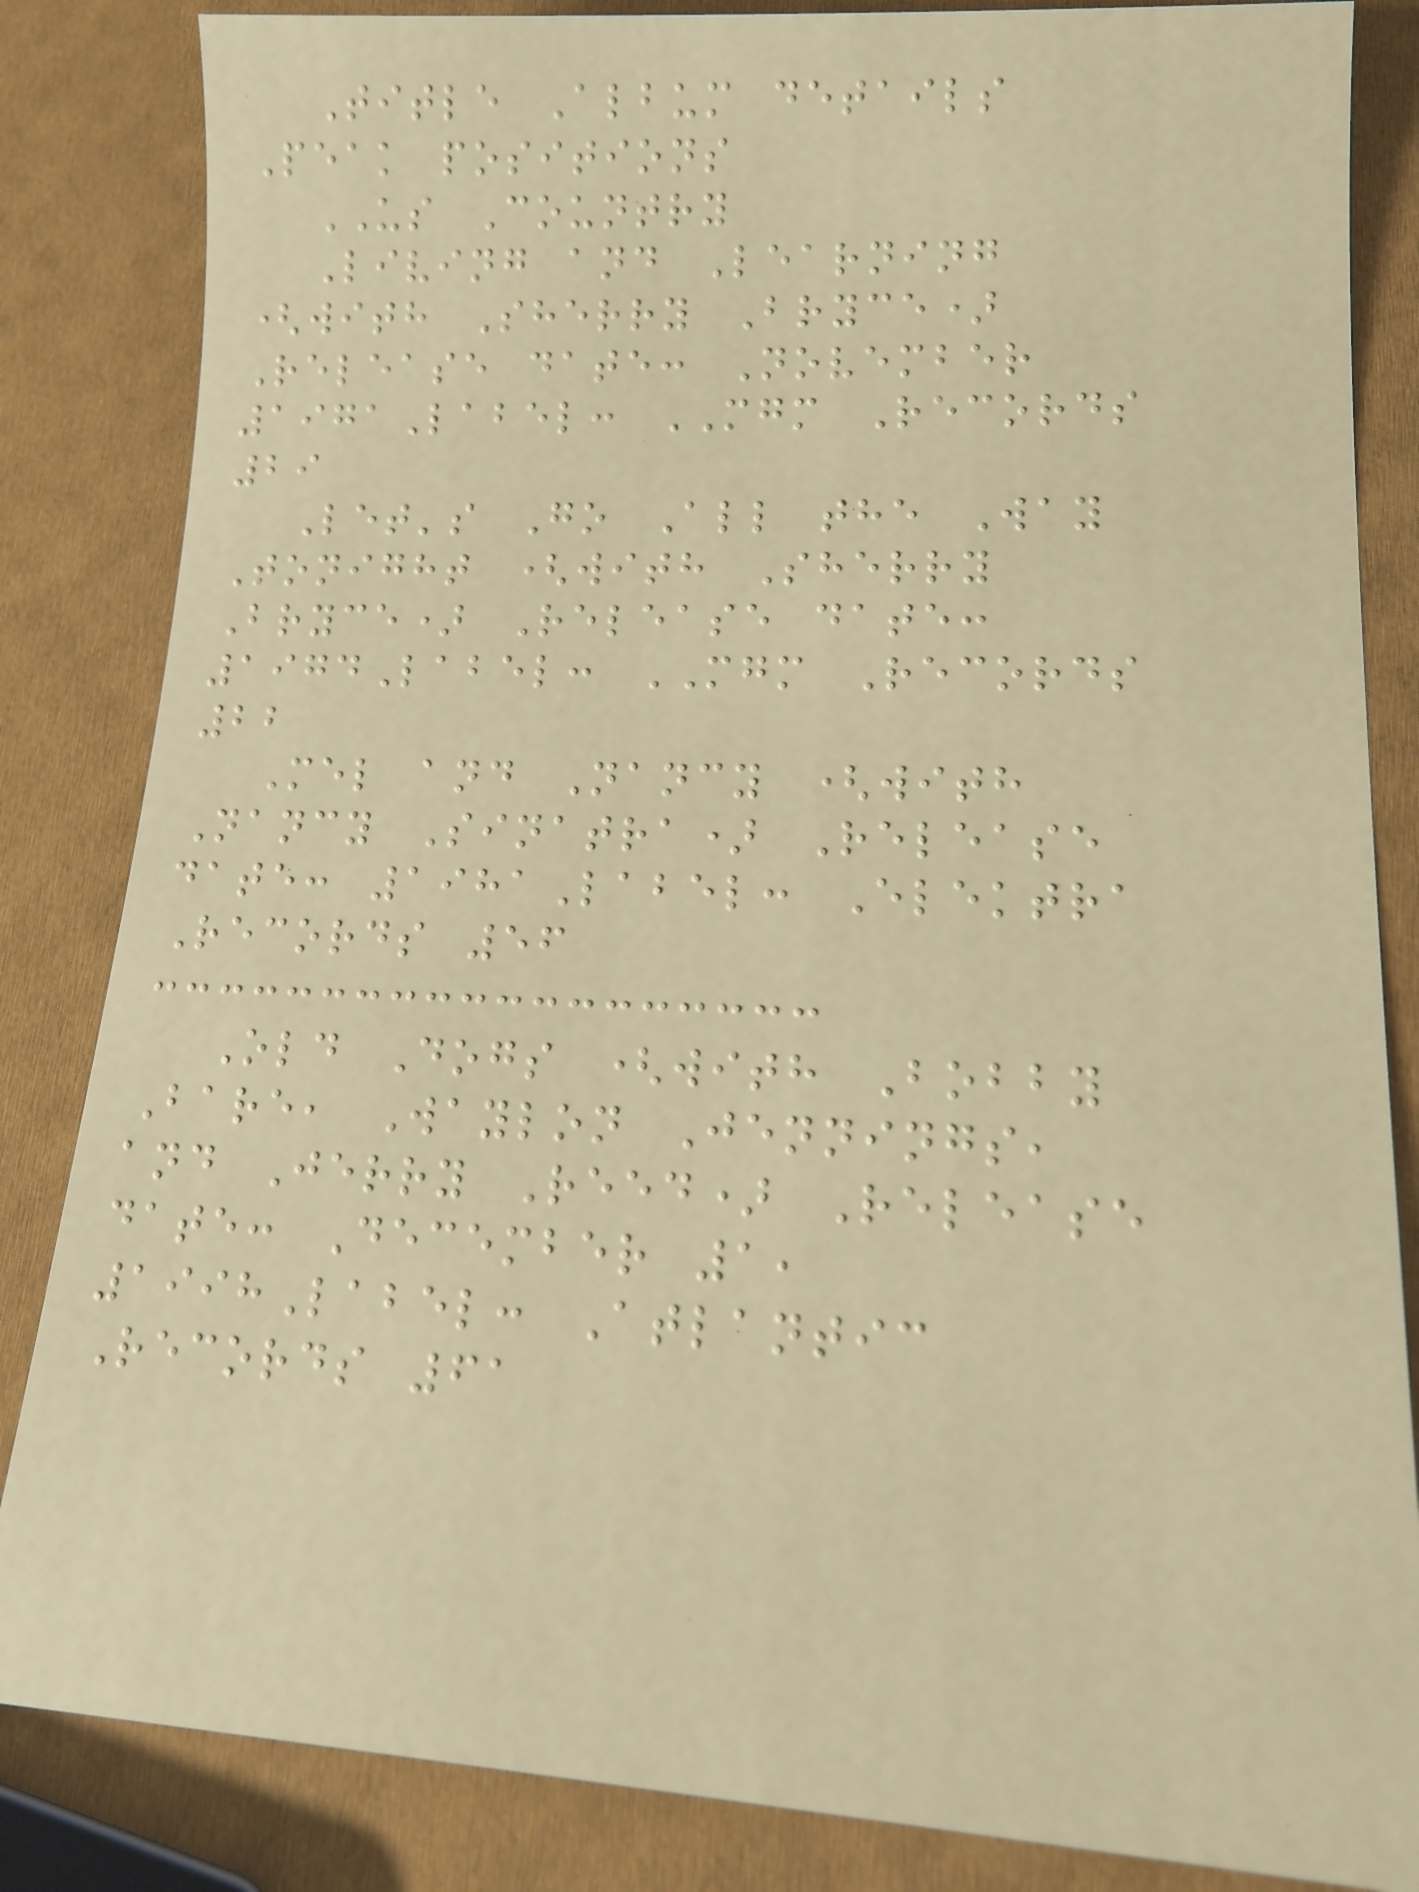Title Album details
Peak positions
US Country
Living and Learning
(with Sherry Bryce)
Release date: November
1971Label: MGM Records
29
Let's Go All the Way
Tonight (with Sherry
Bryce) Release date:
1974Label: MGM Records
22
Mel and Nancy (with
Nancy Sinatra) Release
date: 1981Label: Elektra
Records 56
Old Dogs (with Bobby
Bare, Waylon Jennings,
and Jerry Reed) Release
date: December 1,
1998Label: Atlantic
Records 61
